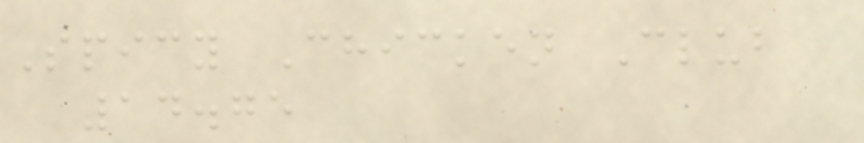Spicy Chicken Club
14.75
